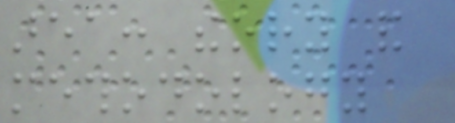area: theory and
methodology
